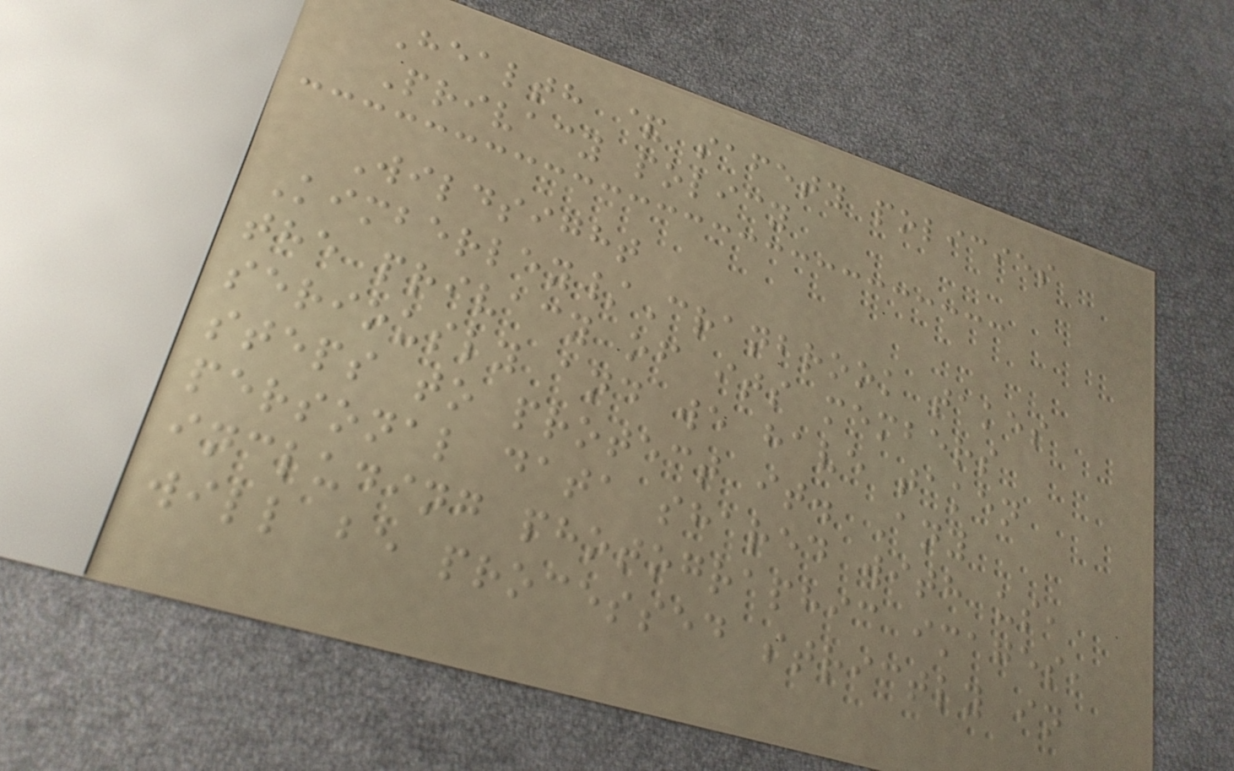Health & safety policies
Privacy policy
Wildsight
Kimberley/Cranbrook takes
the privacy of its members
seriously and we have taken
steps to protect it. Any
personal data shared with us,
including photographic images,
will be processed strictly in
